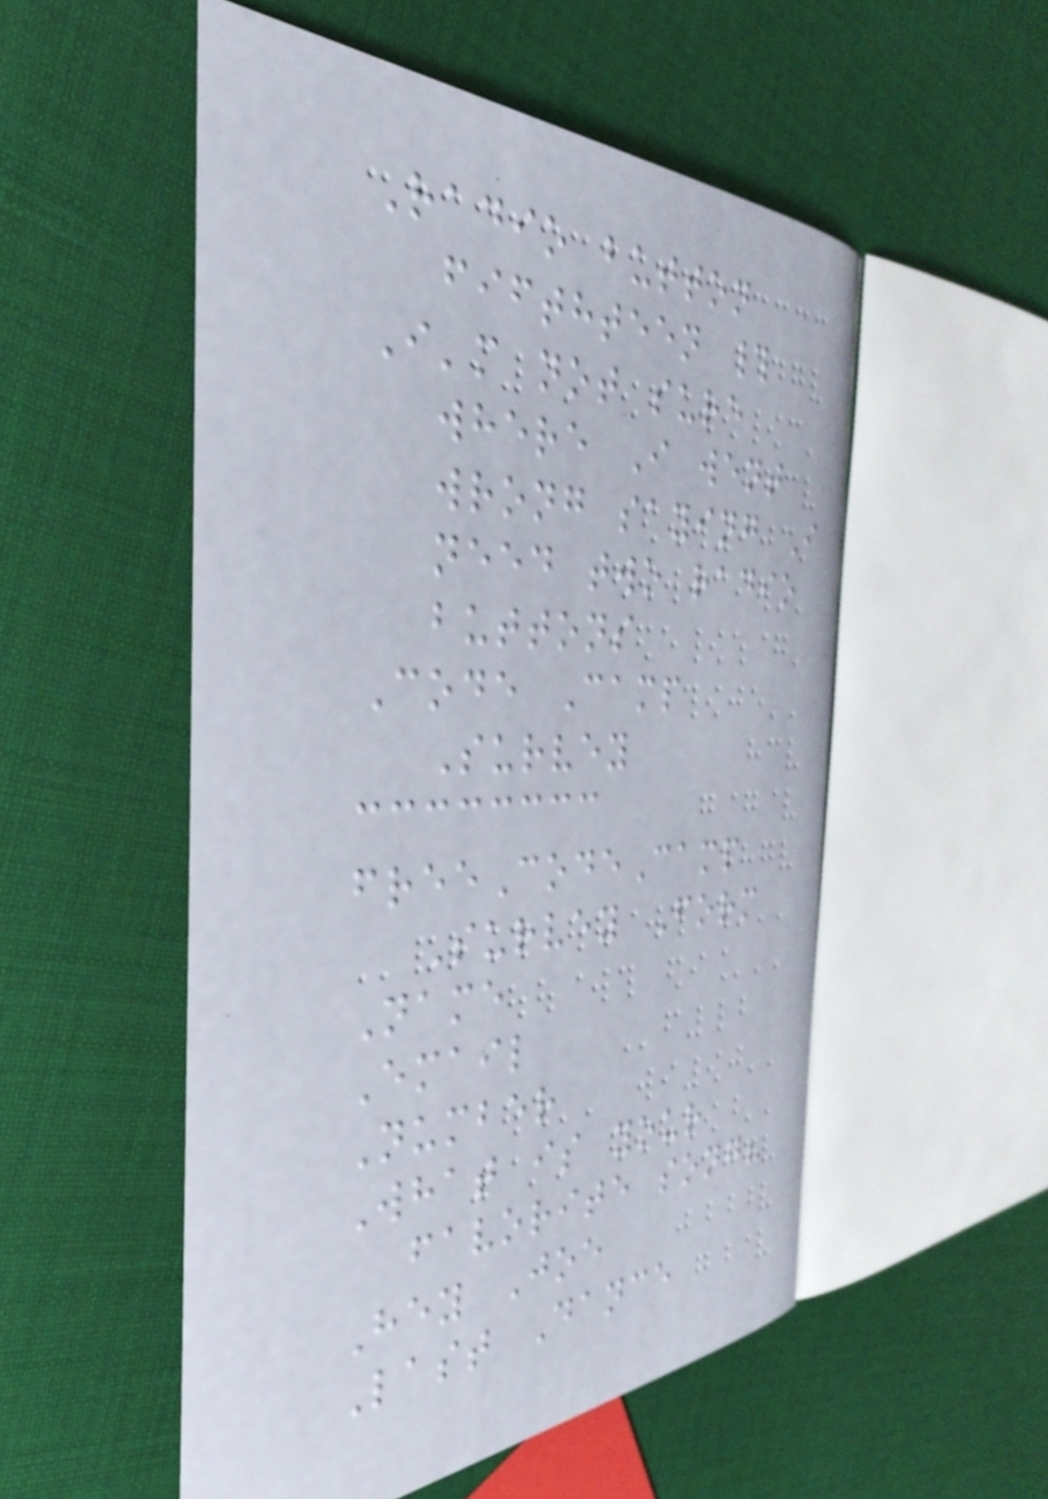Radio button
fifthteen #
I'm not sure
where I went
wrong saying I
need two radio
buttons
Code Camp
Survey
freeCodeCamp
Survey Form
Name
Email
Number
What is your
favorite song?
Hey Joe
Last Dance
